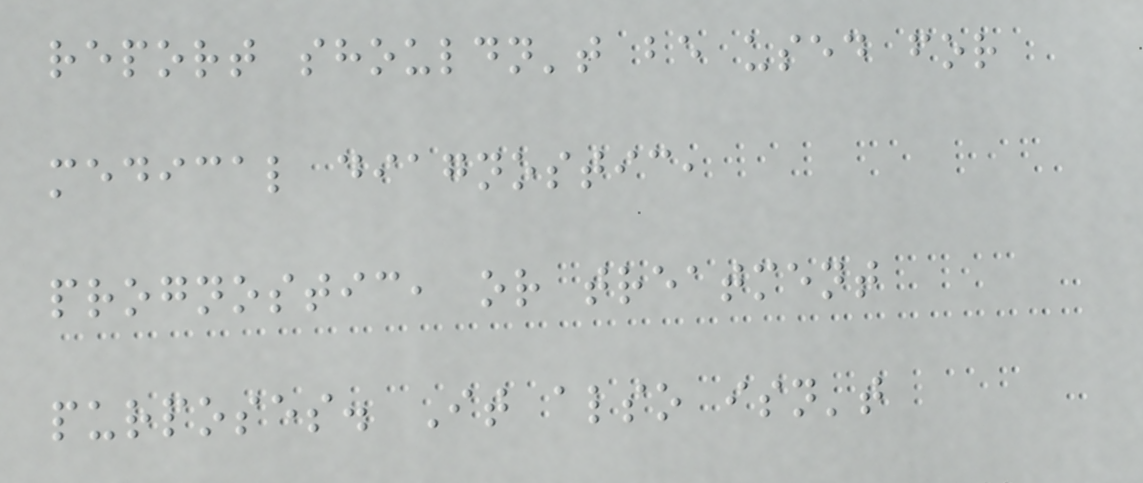report shouldn't be used for
medical diagnostic,
prognostic, or treatment
purposes. It also isn't
